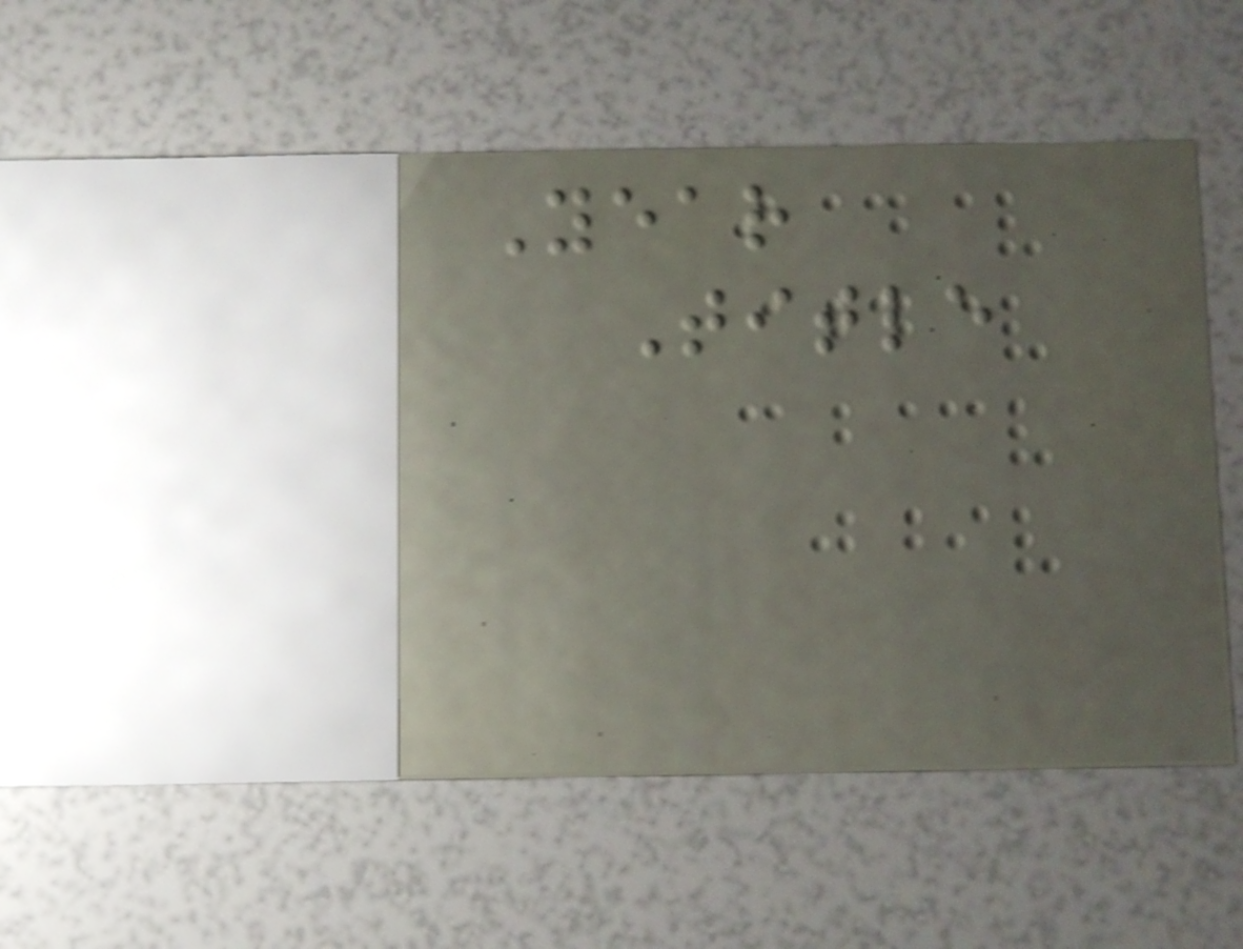Year
Title
